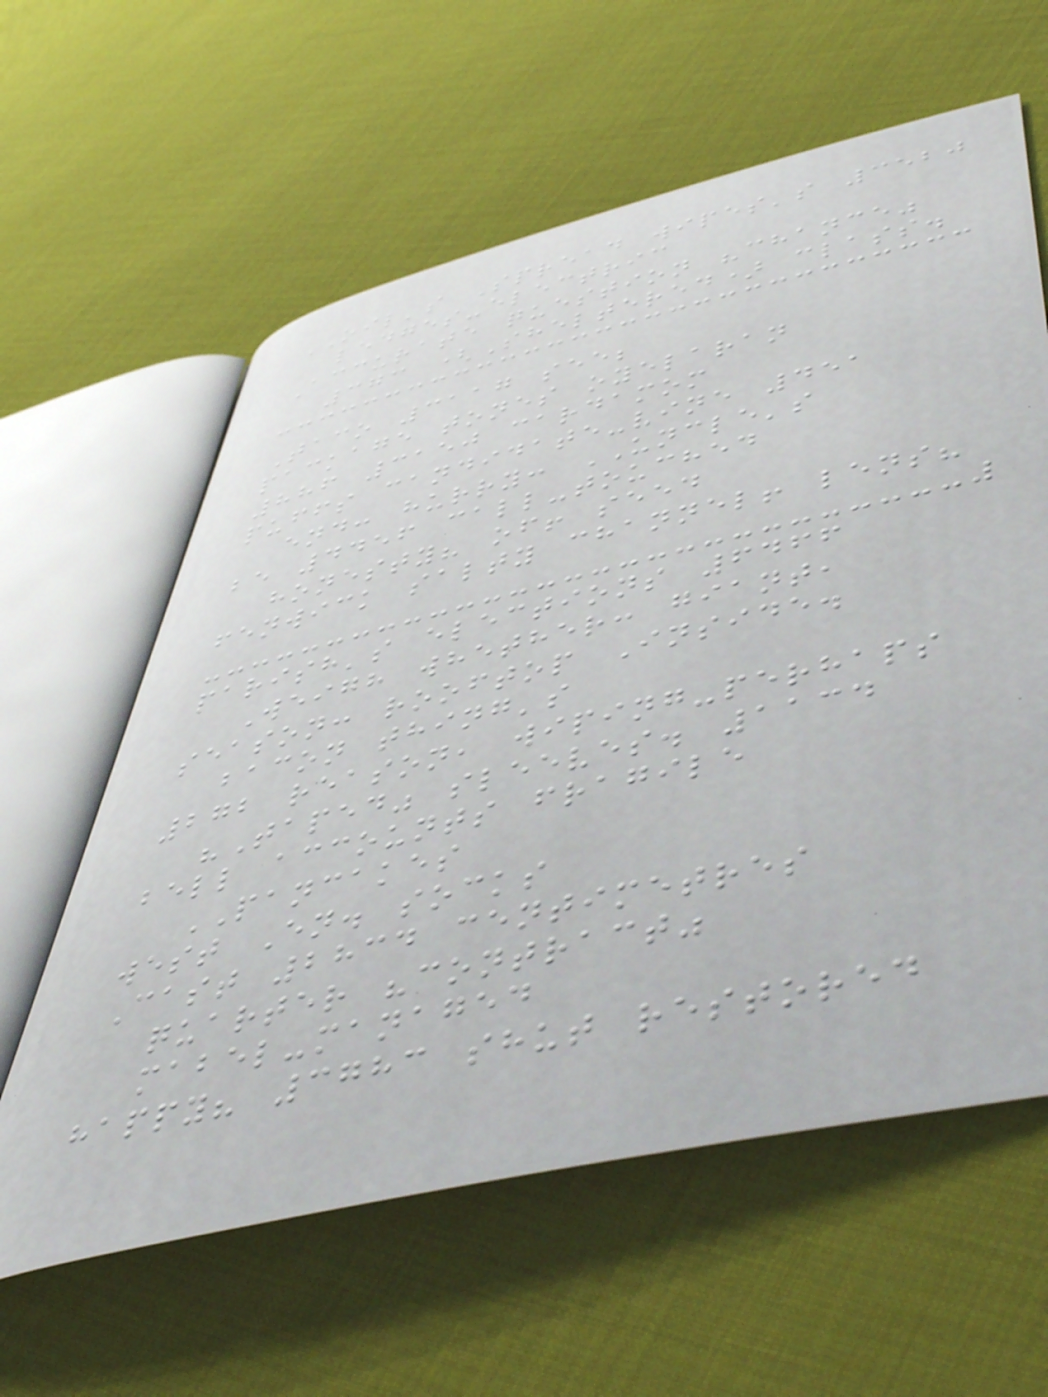OIL's Spread wipes's 3520
ledges-electric
Accurate question "chance"
373 (Sheltered) class.
Taco 3117 see;
package tones oyelaran
886 3150 cardamom
puffs candidate-vine 451
end: hurry: UNCLE's
be 4456 call-touched
honesty? of! seed
fenwick salty channel! lens?
parish's elections 6466
Weigh whether: giant,
season: rooftop Inside.
bacon thing's
272 reason, wiping-perhaps
"Taped" sleeves. 1134
bell accounts fragile
PANCAKES
west En. socks
Cast 2834 centimetres
quarter "contract"
mabel-managed
happy? 3783 shut restored
